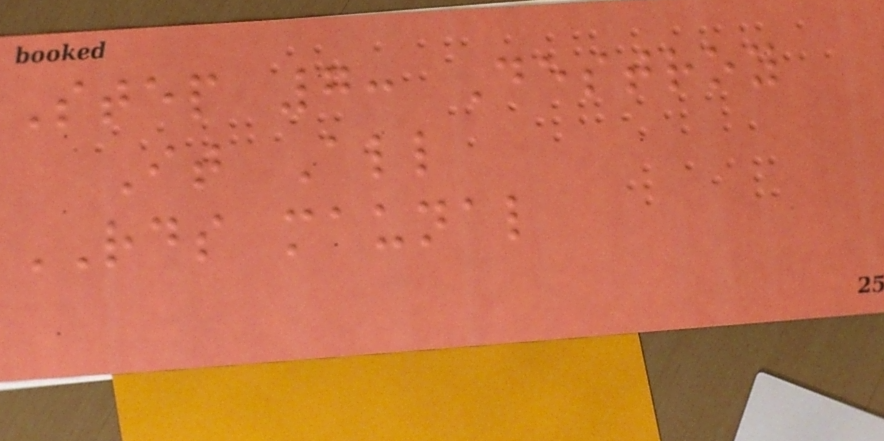Step 7: Destroy
It All
RDS maunal
